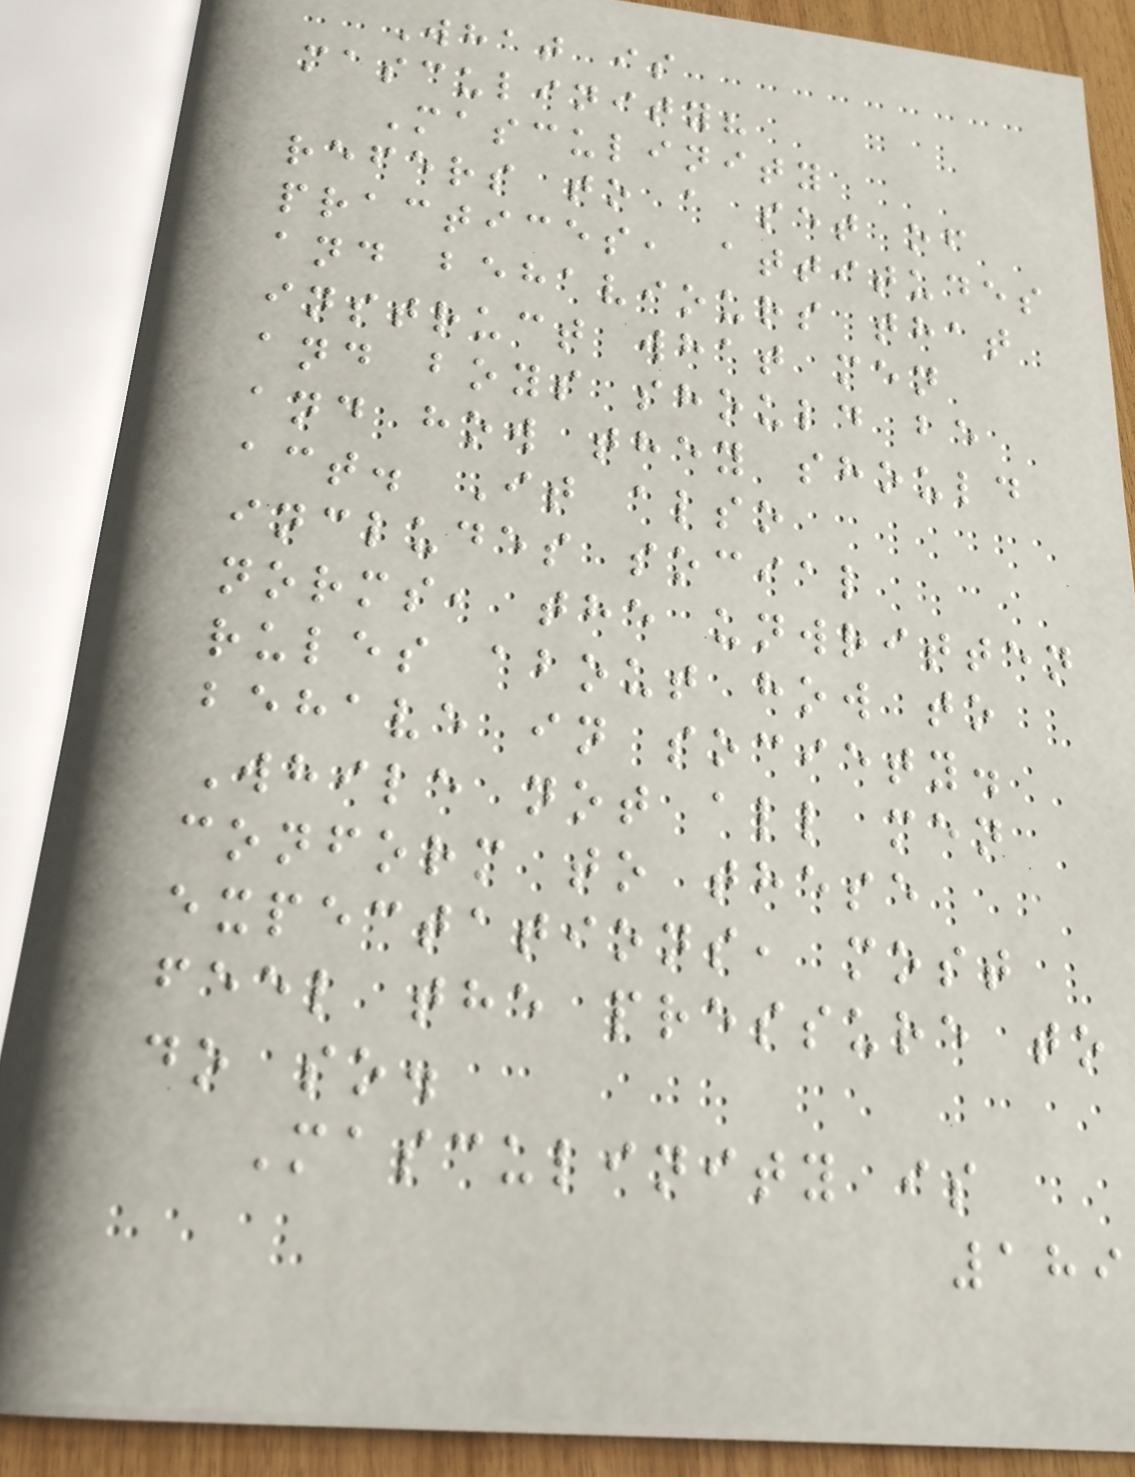What is
masculinity?
Masculinity
refers to a set of
practices, attitudes
and behaviours that
instruct what men
and boys should be
and how they should
act. It also
includes social
norms, the unwritten
rules about how to
behave in society.
While not all men
conform to these
expectations, most
feel the pressure to
do so.
Masculinity is
189
